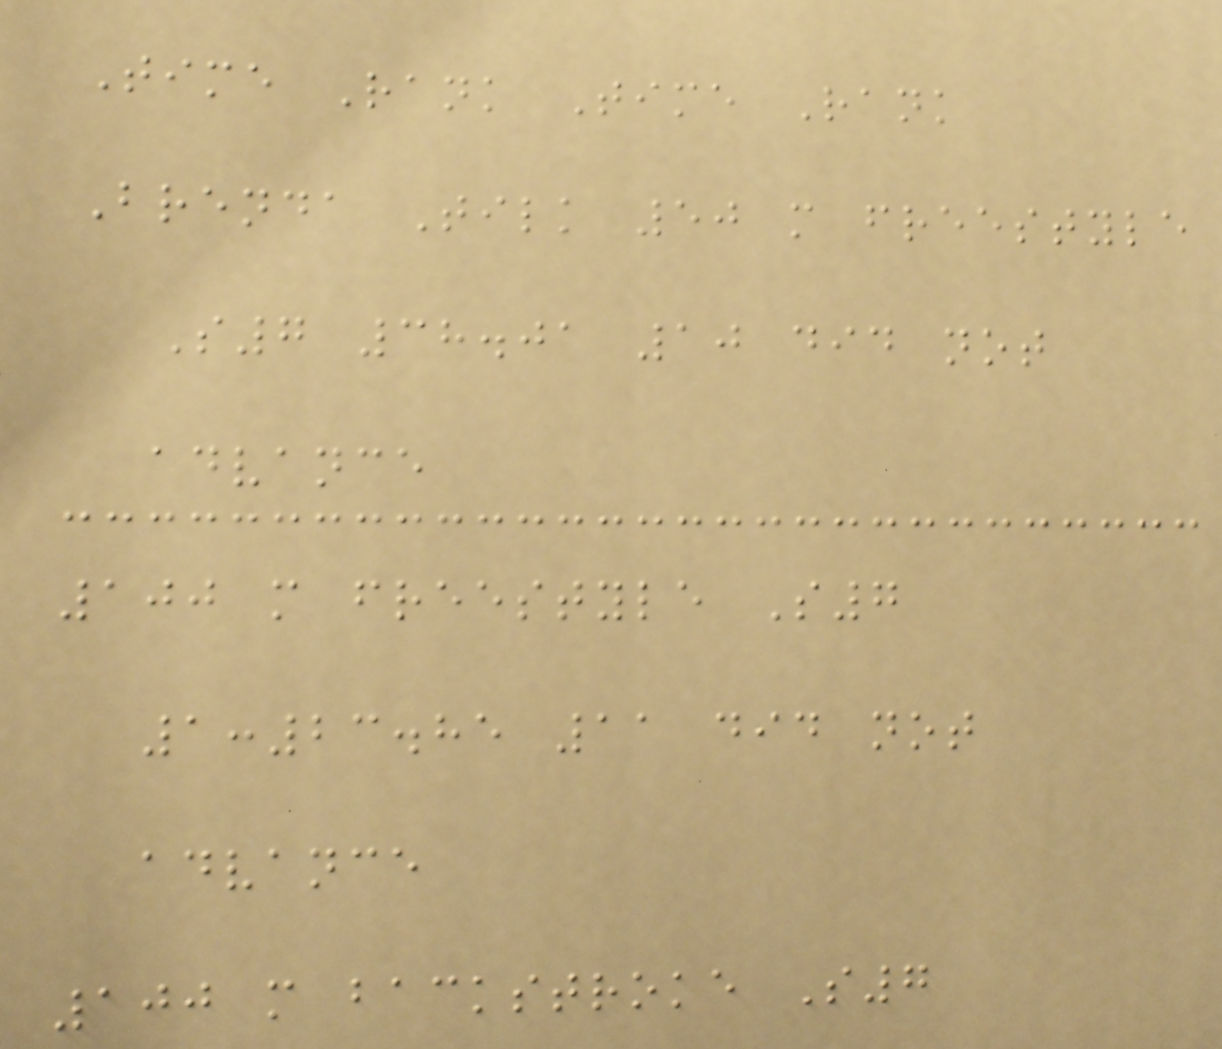Time Rank Time Rank
Brenda Tilk 50 m freestyle
S7 38.01 10 did not
advance
100 m freestyle S7
1:23.85 11 did not
advance
100 m backstroke S7
